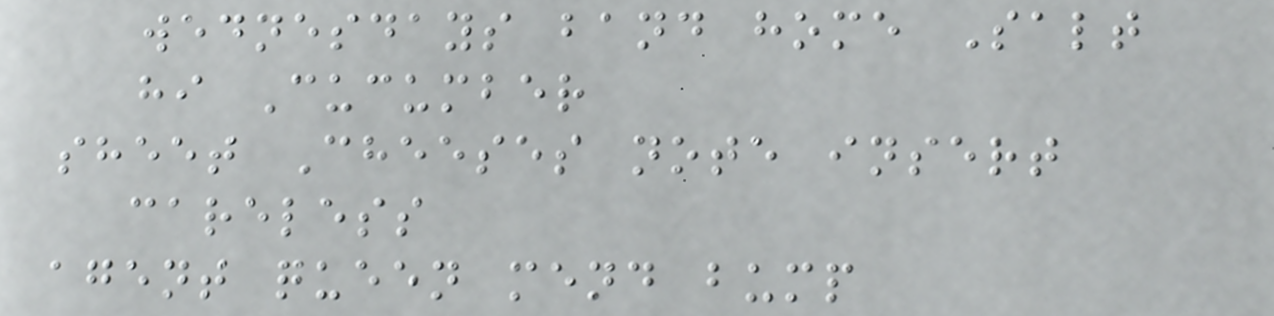wednesdays band home Salt
hi Cucumber
sheet Cheeses note insert
careless
agent queen mend bump
